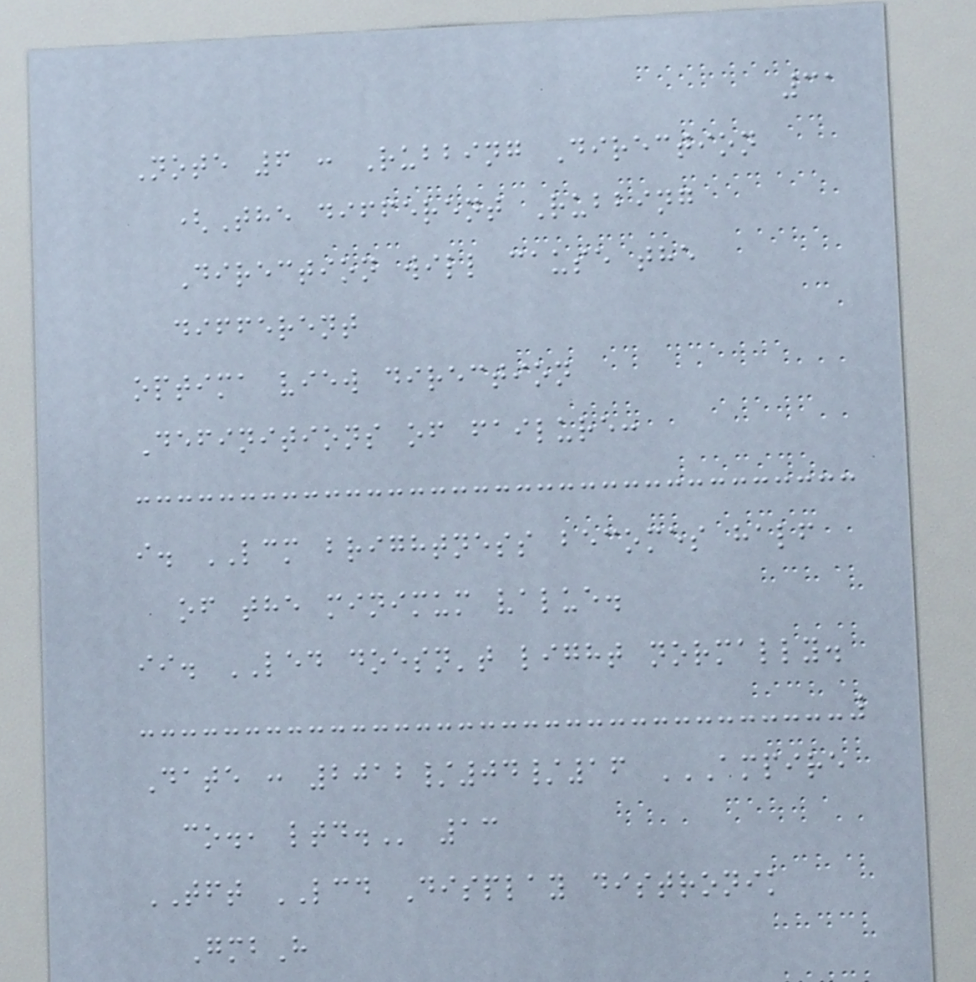31
Note 6 : Rubbing Direction
(The different Rubbing
Direction will cause the
different
optima view direction
Definitions of failure:
i. LCM brightness becomes half
of the minimum value.
ii. LED doesn't light normally.
Date : 2012/04/16 AMPIRE
CO., LTD. 13
TFT LCD Display distronik
GmbH
